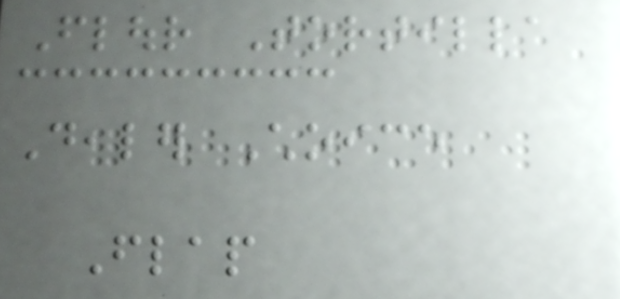Flour Tortilla
Dealer Choice
Flap
